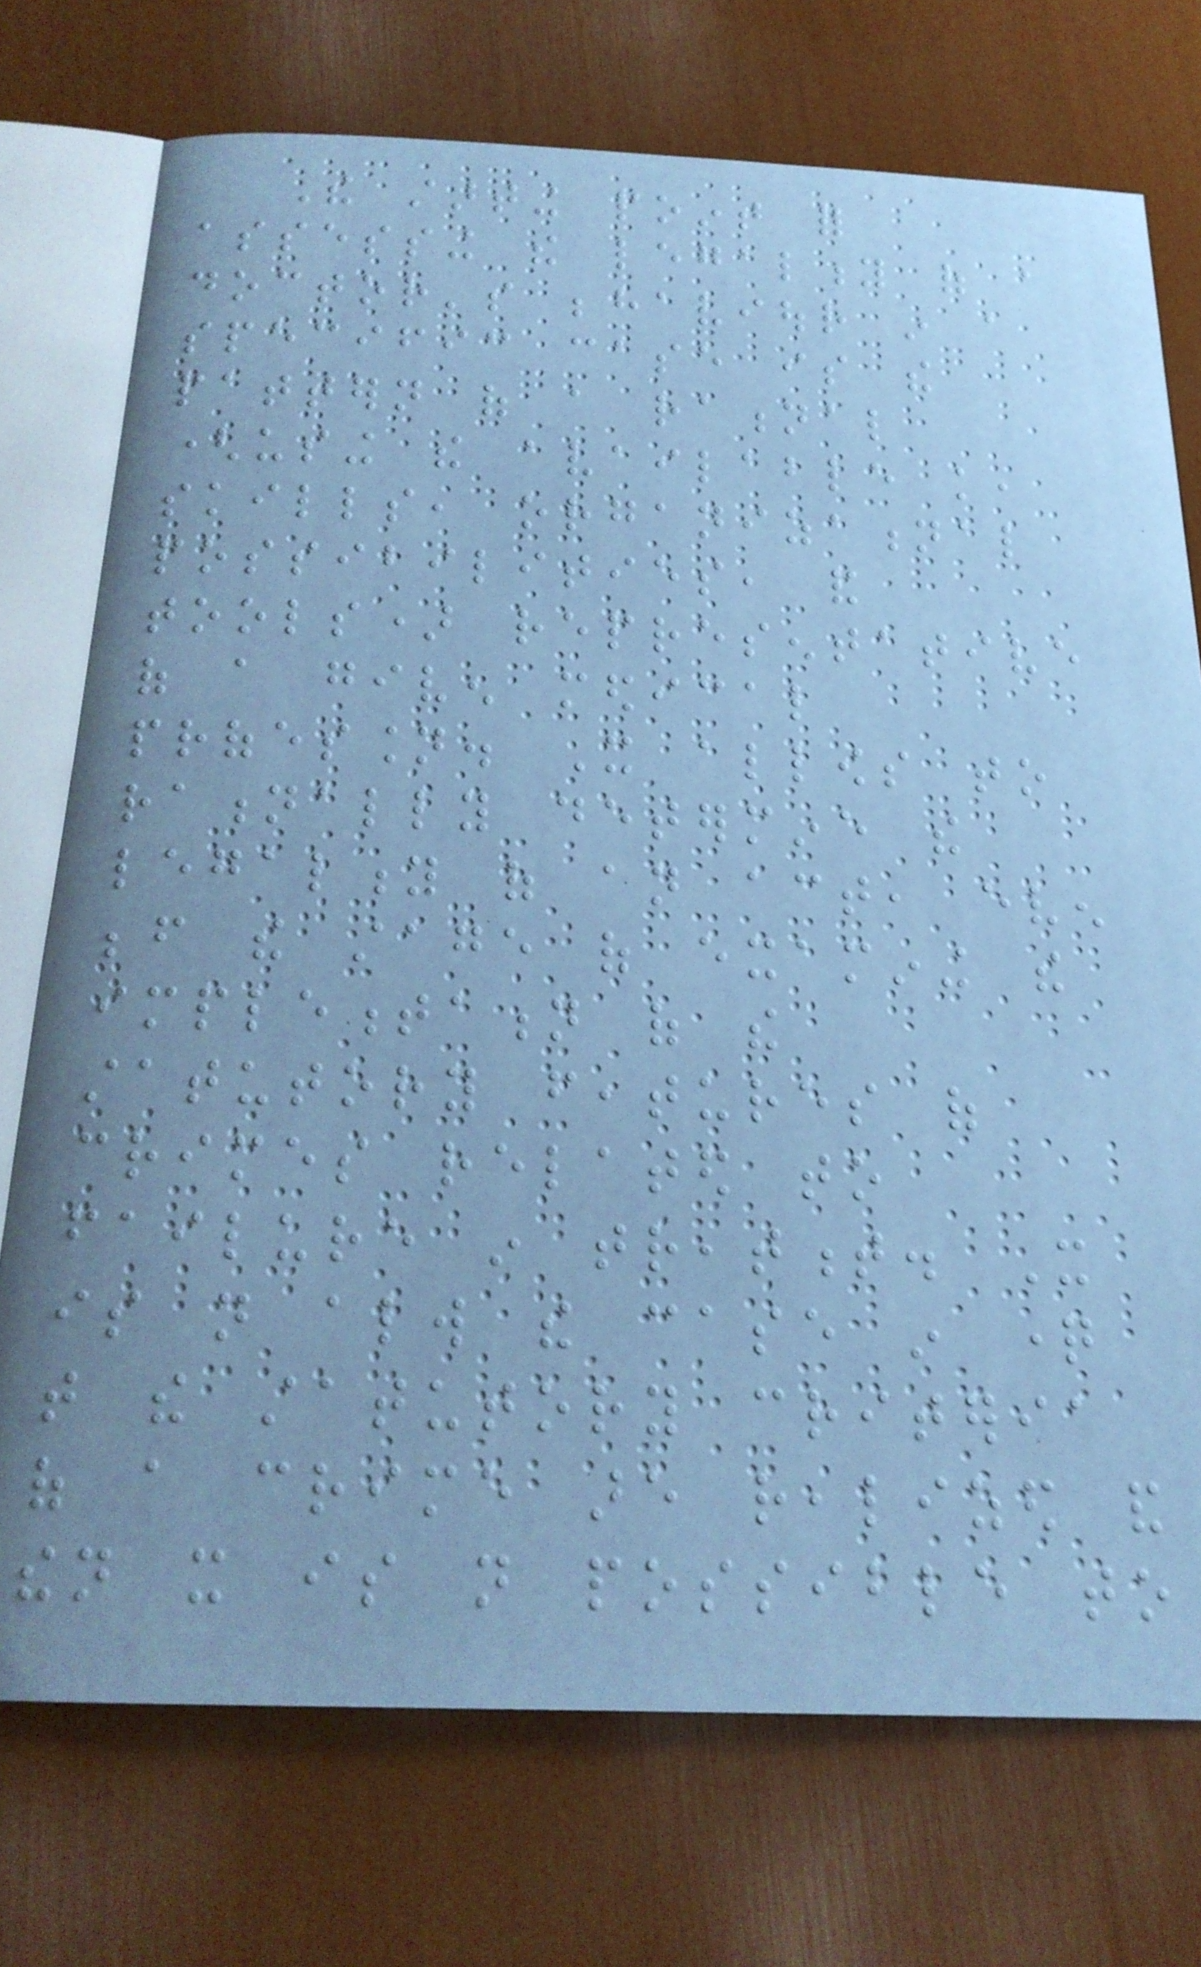The starting point for
assessing the legality of a
doctor's behaviour in a
specific case is the
pattern of a rational
(using the available knowledge,
skills, organizational
possibilities, and
tools) representative
of a given medical
profession. It allows to
rationally determine the
legality of an act, even
before the stage of examining the
implementation of the
statutory features of
crimes related to
failure in treatment. It
is not always the case in question
that the statutory criteria
of a crime are realized and
then it is not possible to
